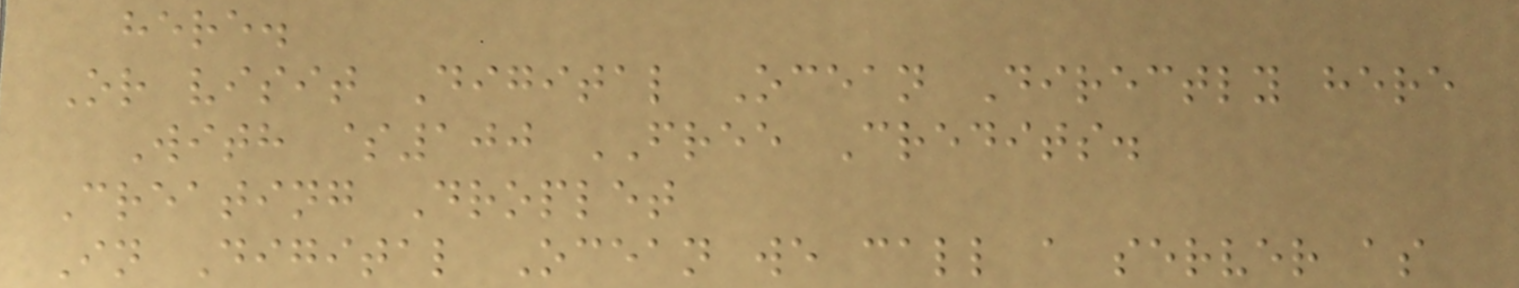here.
Or visit Digital Ocean Directly here
With $100 FREE Credits.
Creating Droplet
In Digital Ocean we call a server as
